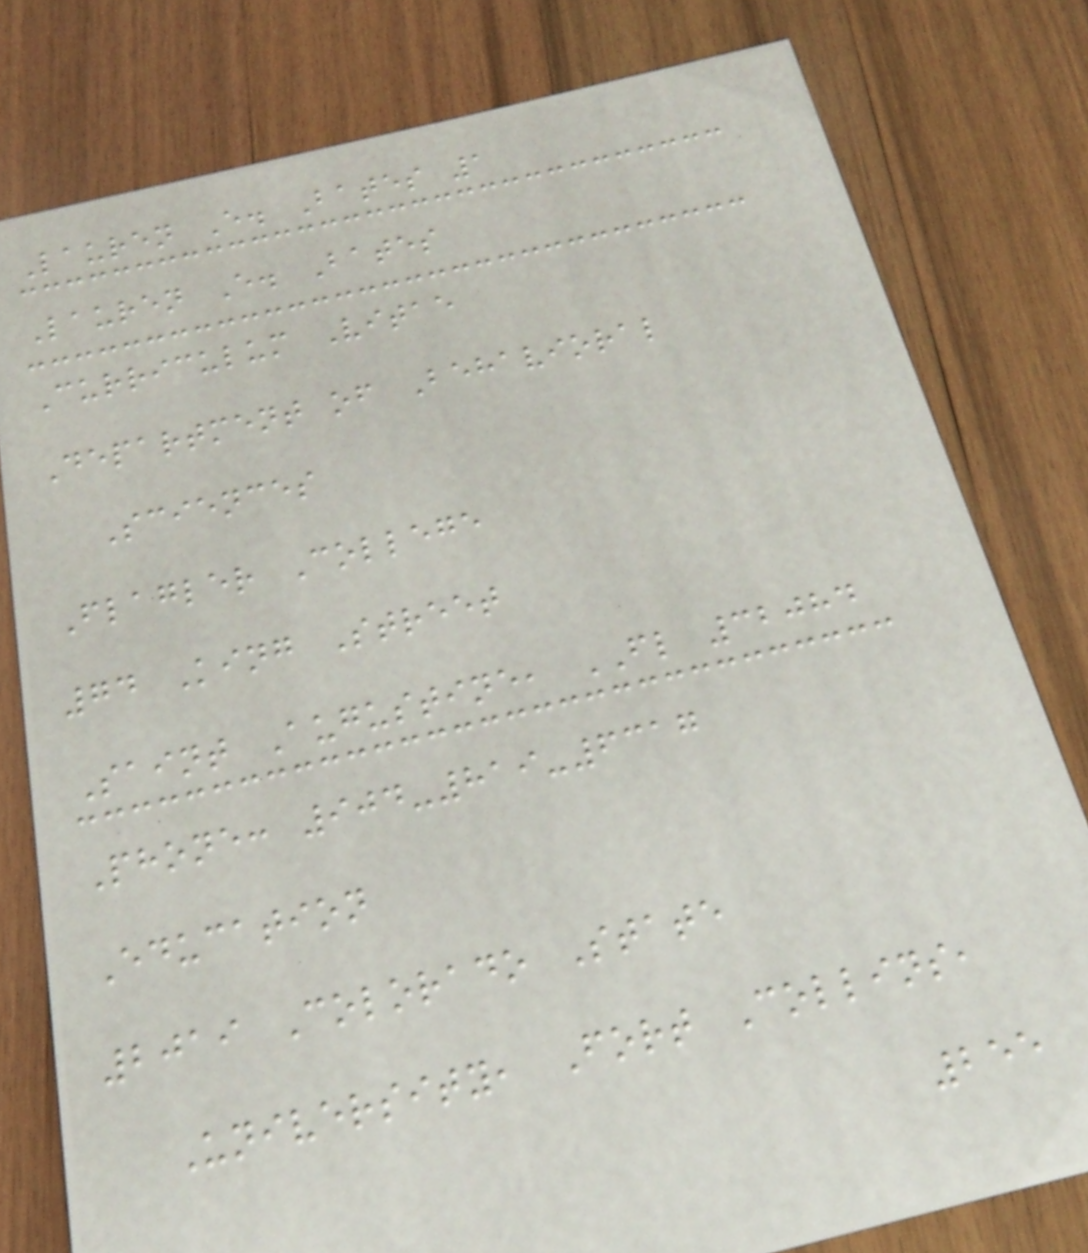Lauren E. Bates 1
Lauren E. Bates
Curriculum Vitae
Department of Behavioral
Sciences
Flagler College
74 King Street
Saint Augustine, FL 32084
Phone: 904-819-6317
Education
2019 Colorado State
University, Fort Collins,
255
